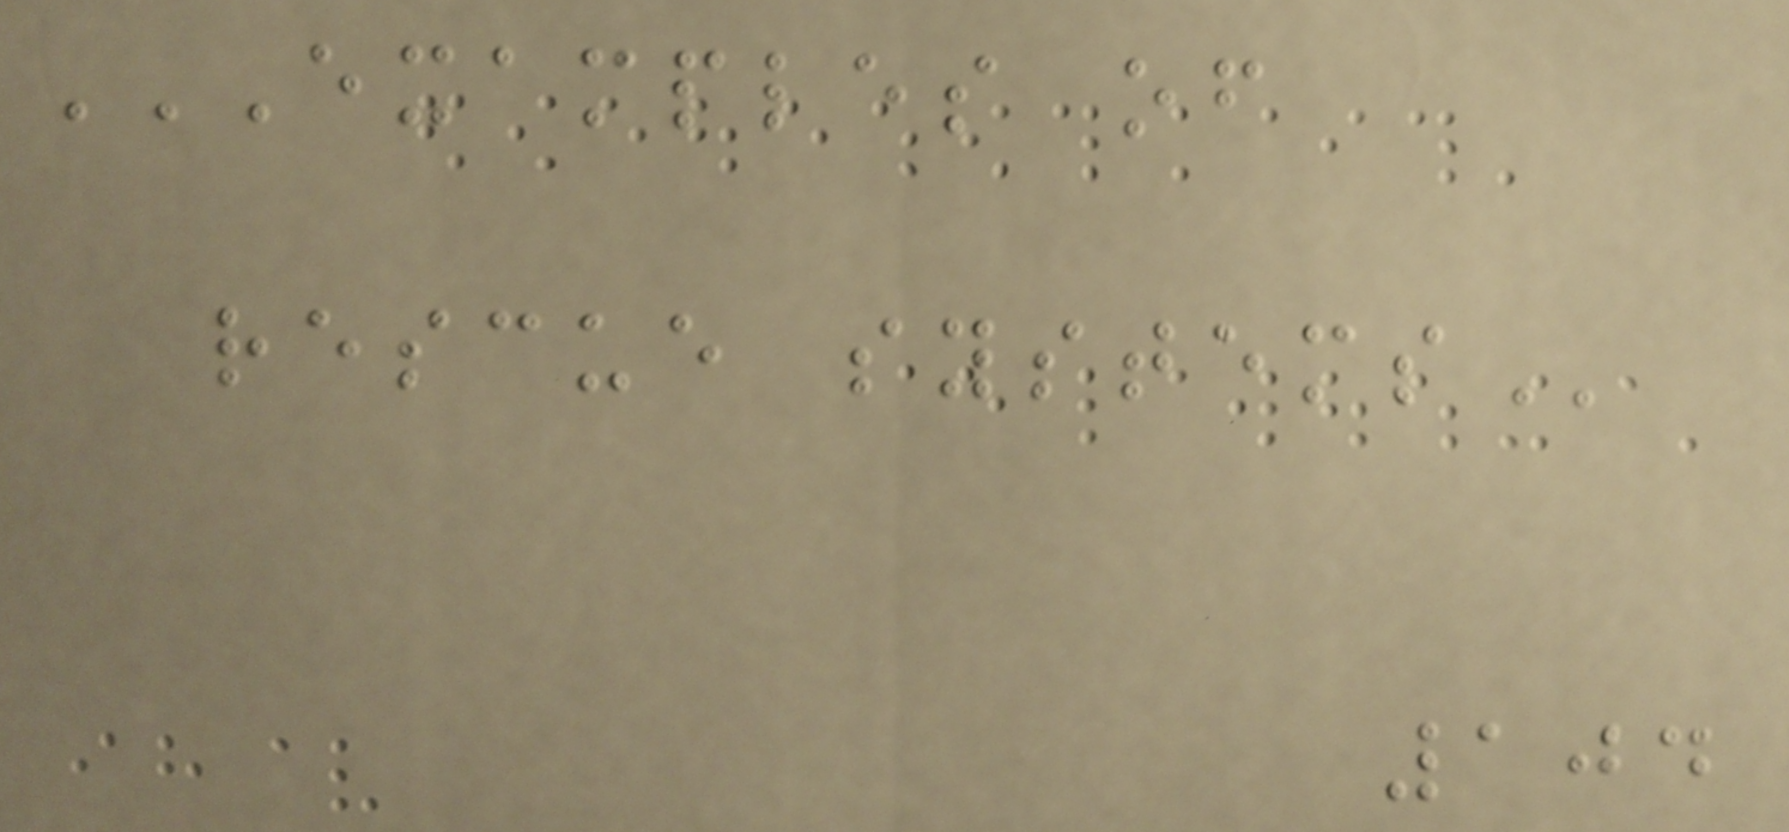EXAMPLES OF
RESCUE SYSTEMS
104
